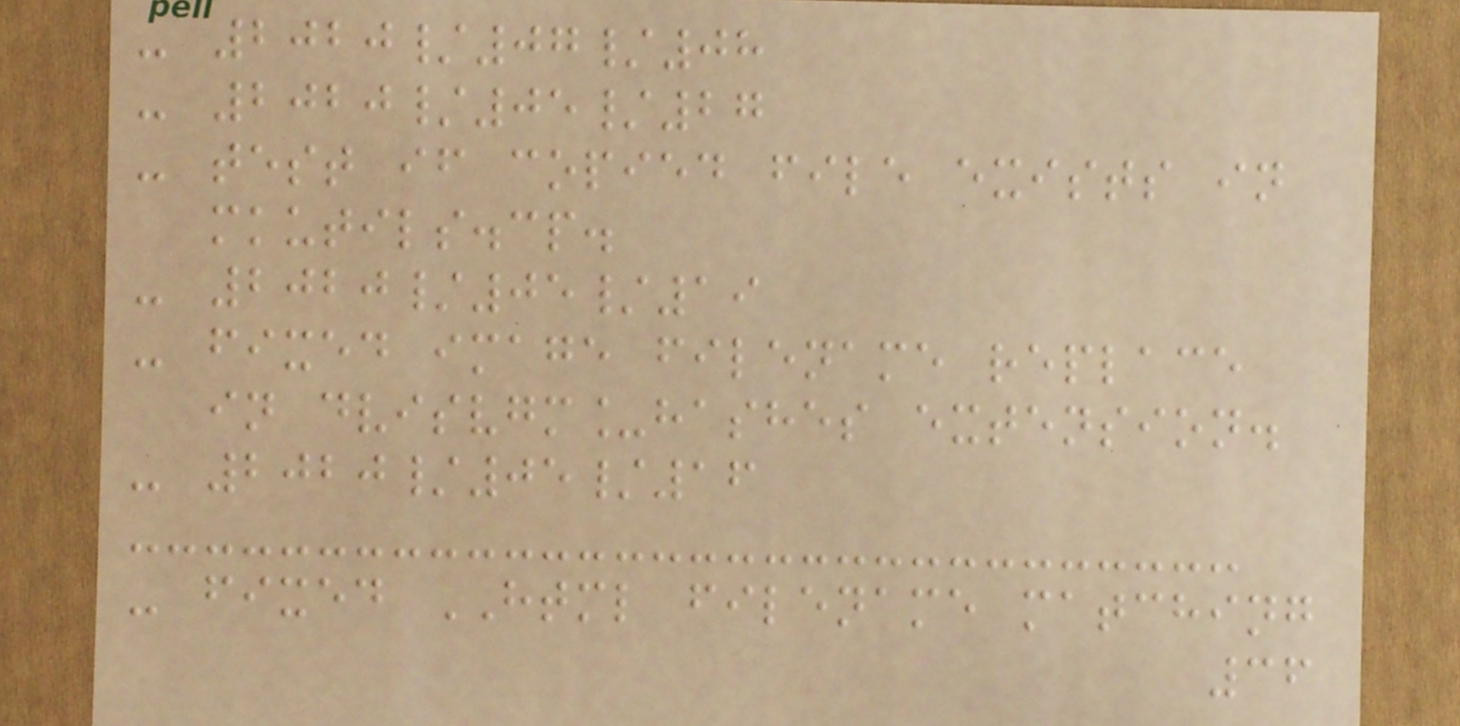- 2020/07/08
- 2020/05/27
- test if copied file exists in
mkutils.cp.
- 2020/05/19
- fixed image filename replace
in dvisvgm_hashes extension.
- 2020/05/16
- fixed HTML filename matching
36
